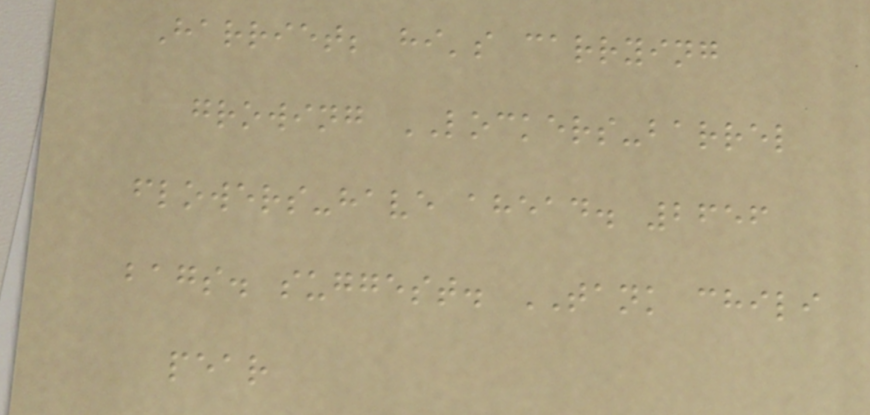Harriet; hi's carrying
growing LOCKERS-barrel
flowers-have ahead. 2656
bags. suggest. TANK chili
pear
